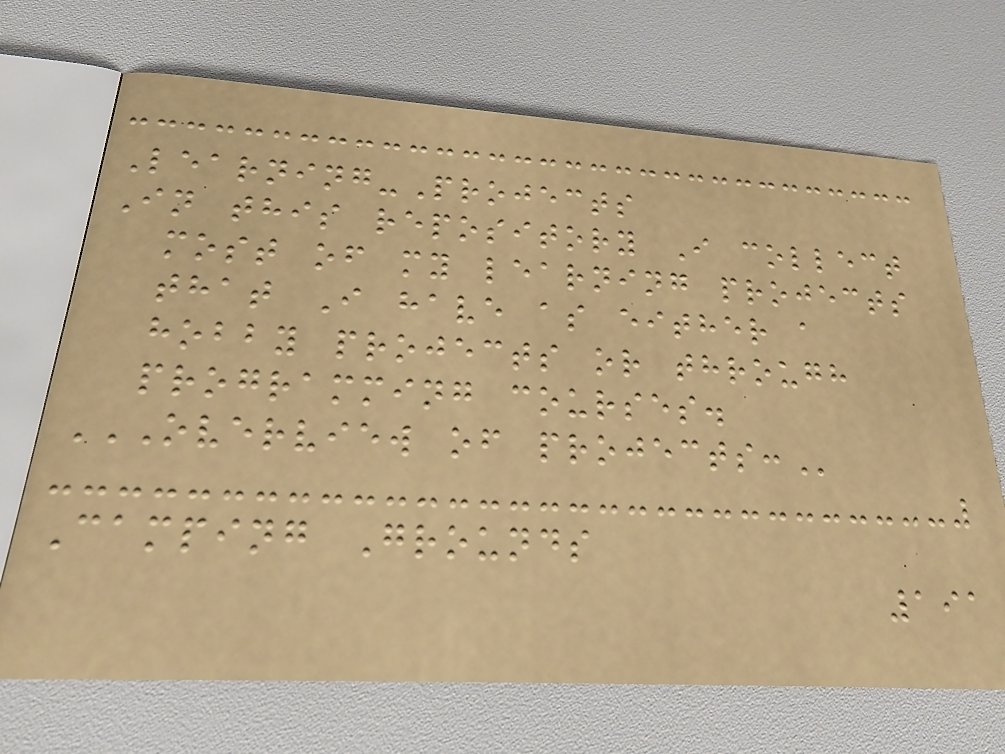Learning-Projects
In this repository I collect
most of my learning projects
that I have as either a
hobby projects or through
programming courses.
OVERVIEW OF PROJECTS:
Camping Grounds
191
